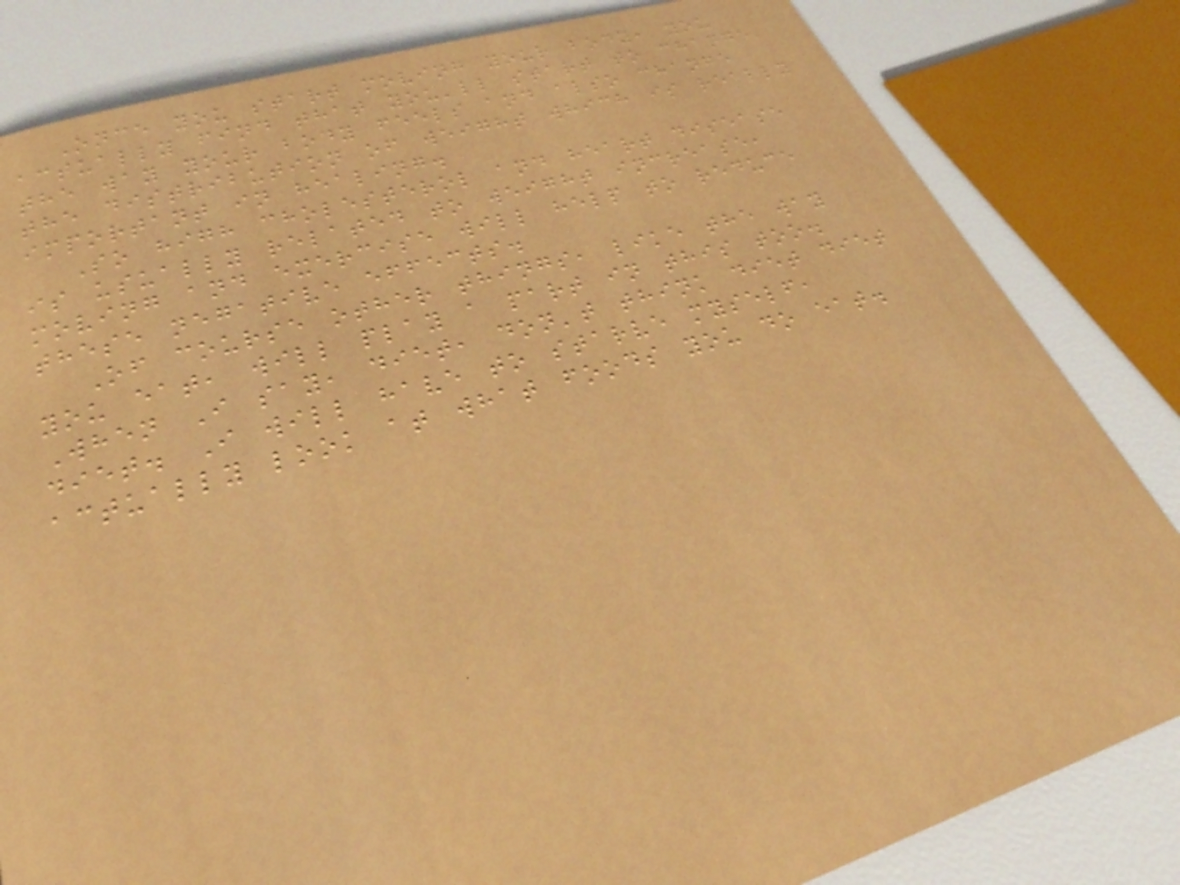Once you start moving your body, you
actually find that you'll start to change
the way your body feels and also change
the distribution of weight which is really
important in healing.
So high cholesterol and heart disease
is usually related to weight increase,
moving and exercise will help to reduce
these negative effects.
Of course other things, like the way
you eat, will play a part in this too.
When I say, diet, don't think diet diet
diet. I will have to starve myself,
actually look at what foods you do eat.
